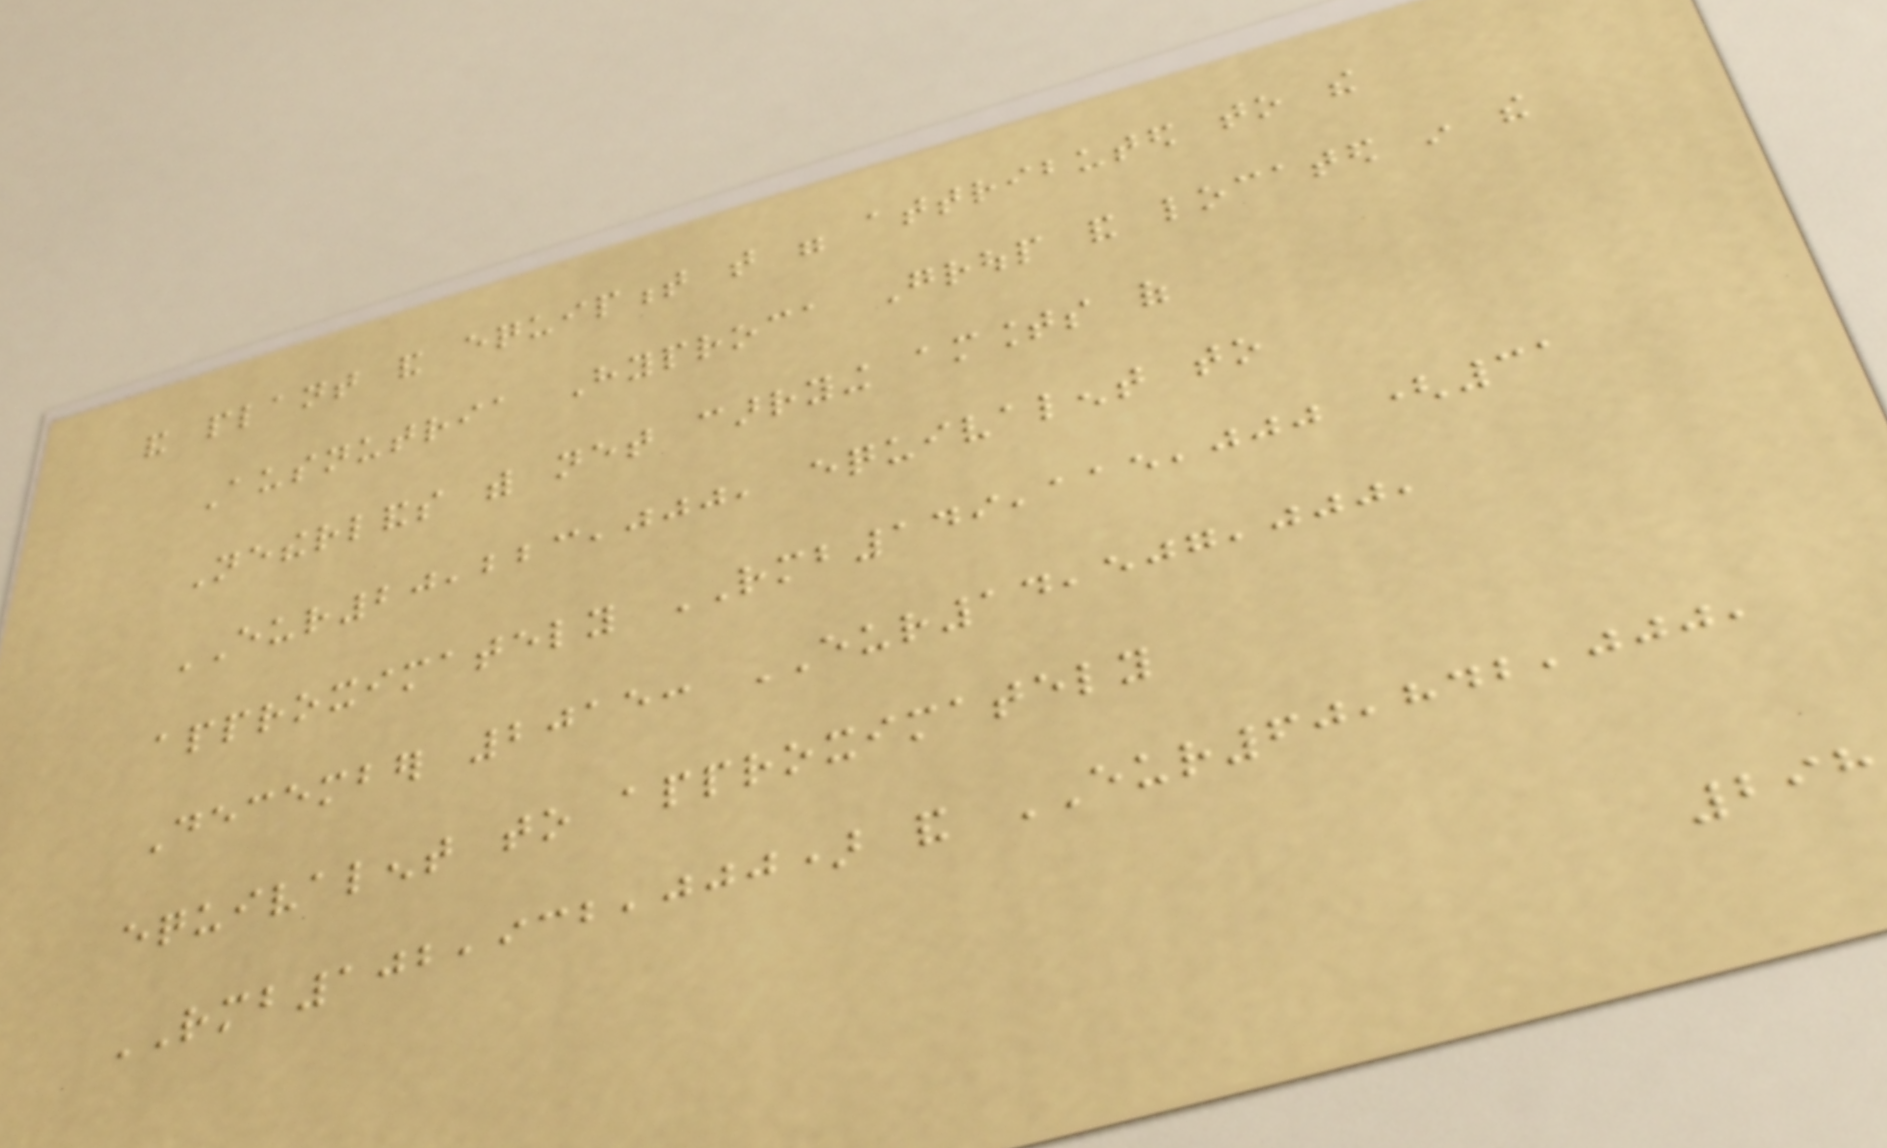and plant and equipment that were attributed to the
Ausnutria Hyproca Group and located in the
Netherlands with net carrying amounts of
EUR20,223,000, equivalent to
approximately RMB149,115,000 (31
December 2015: EUR14,507,000,
equivalent to approximately
RMB102,932,000) and EUR60,842,000,
298
